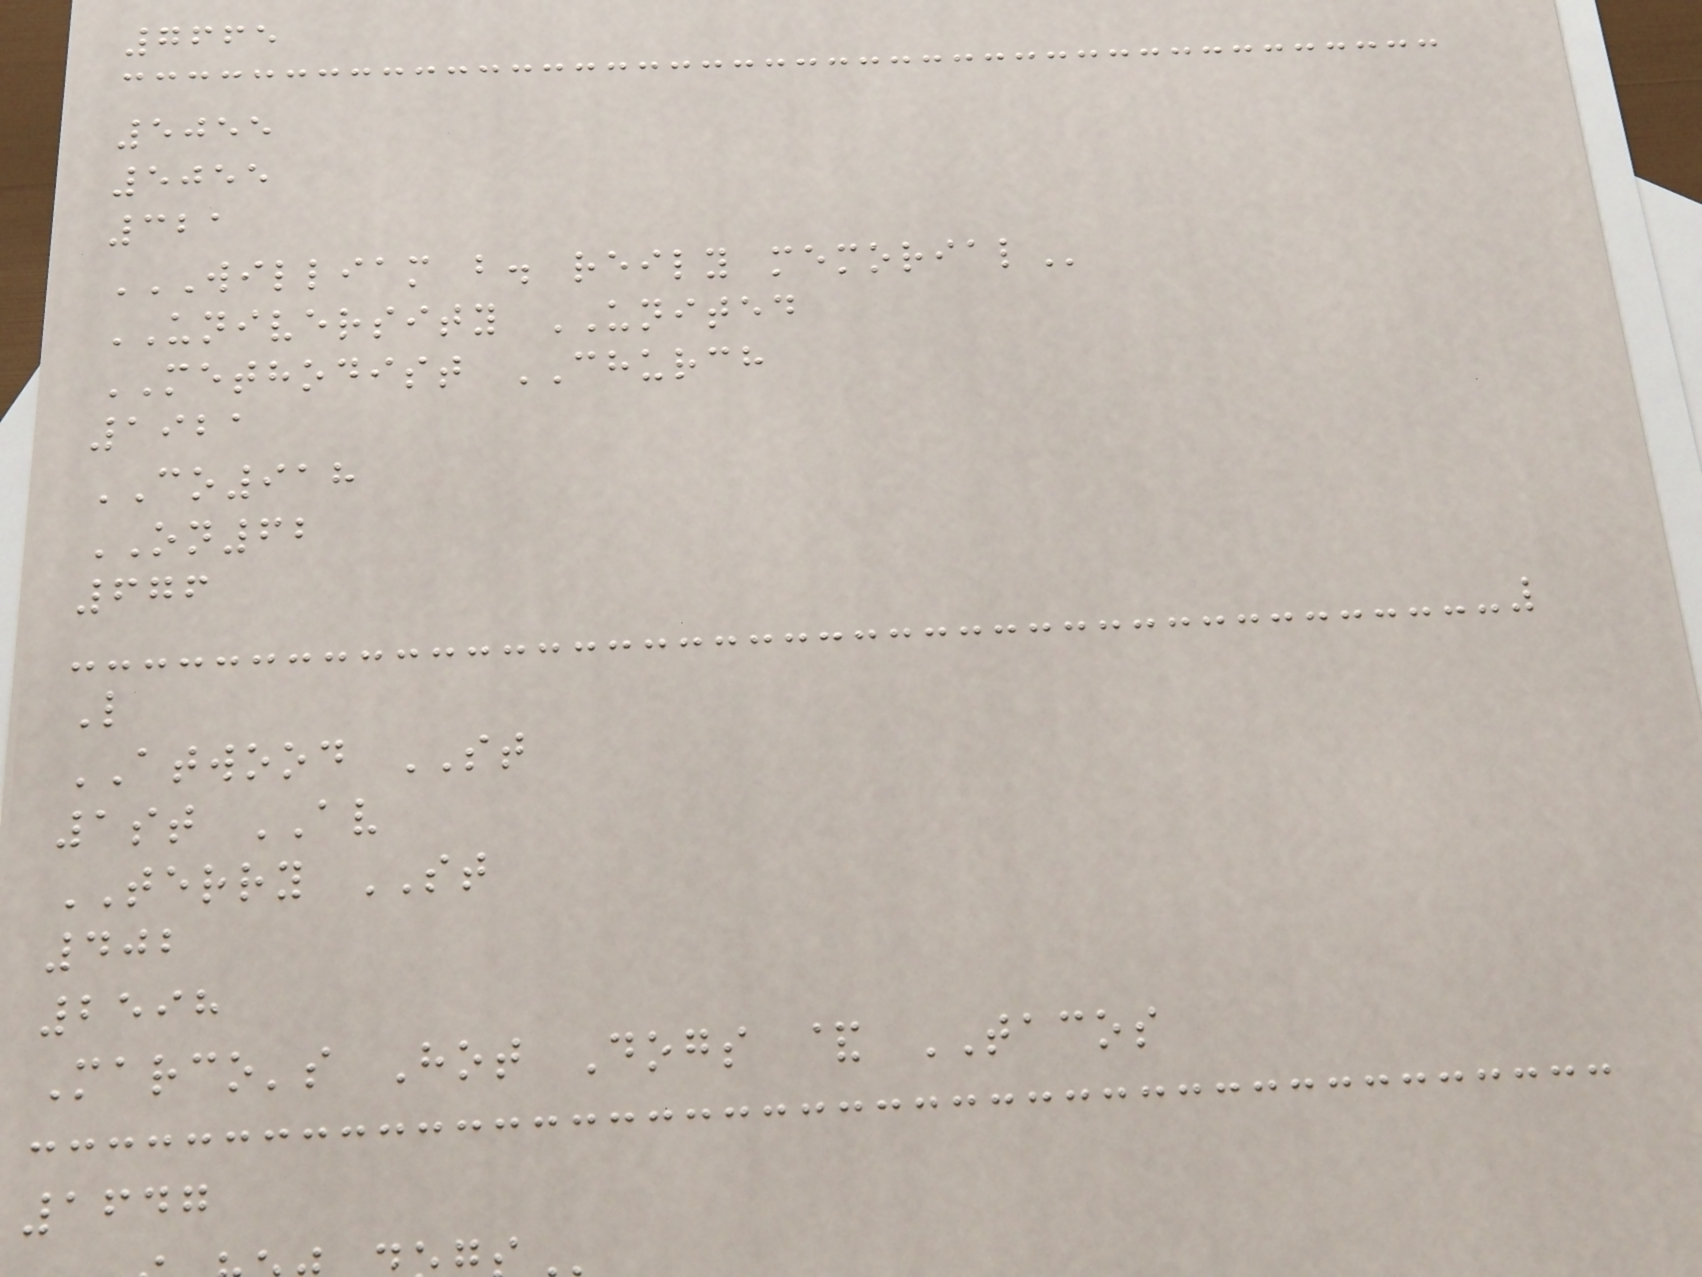7665
5055
5055
321
WILLIAM B. REILY MEMORIAL
UNIVERSITY UNITED
METHODIST CHURCH
1921
CO918
ON62
676
L
ATWOOD ST
1st AV
TERRY ST
402
2598
Marco's Hot Dogs & TACOS
1647
